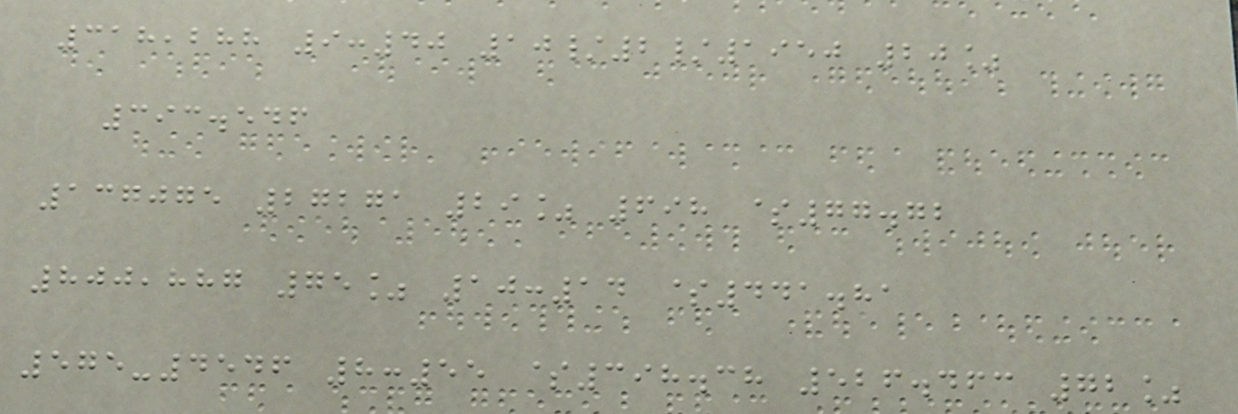318,288 9:40 10/2/1950 20%
393.546
137075 27271 29% 698 $77.72
800,887 75% 10:14 $441.81
575-4546 8:55 $398.38 526.463 72%
